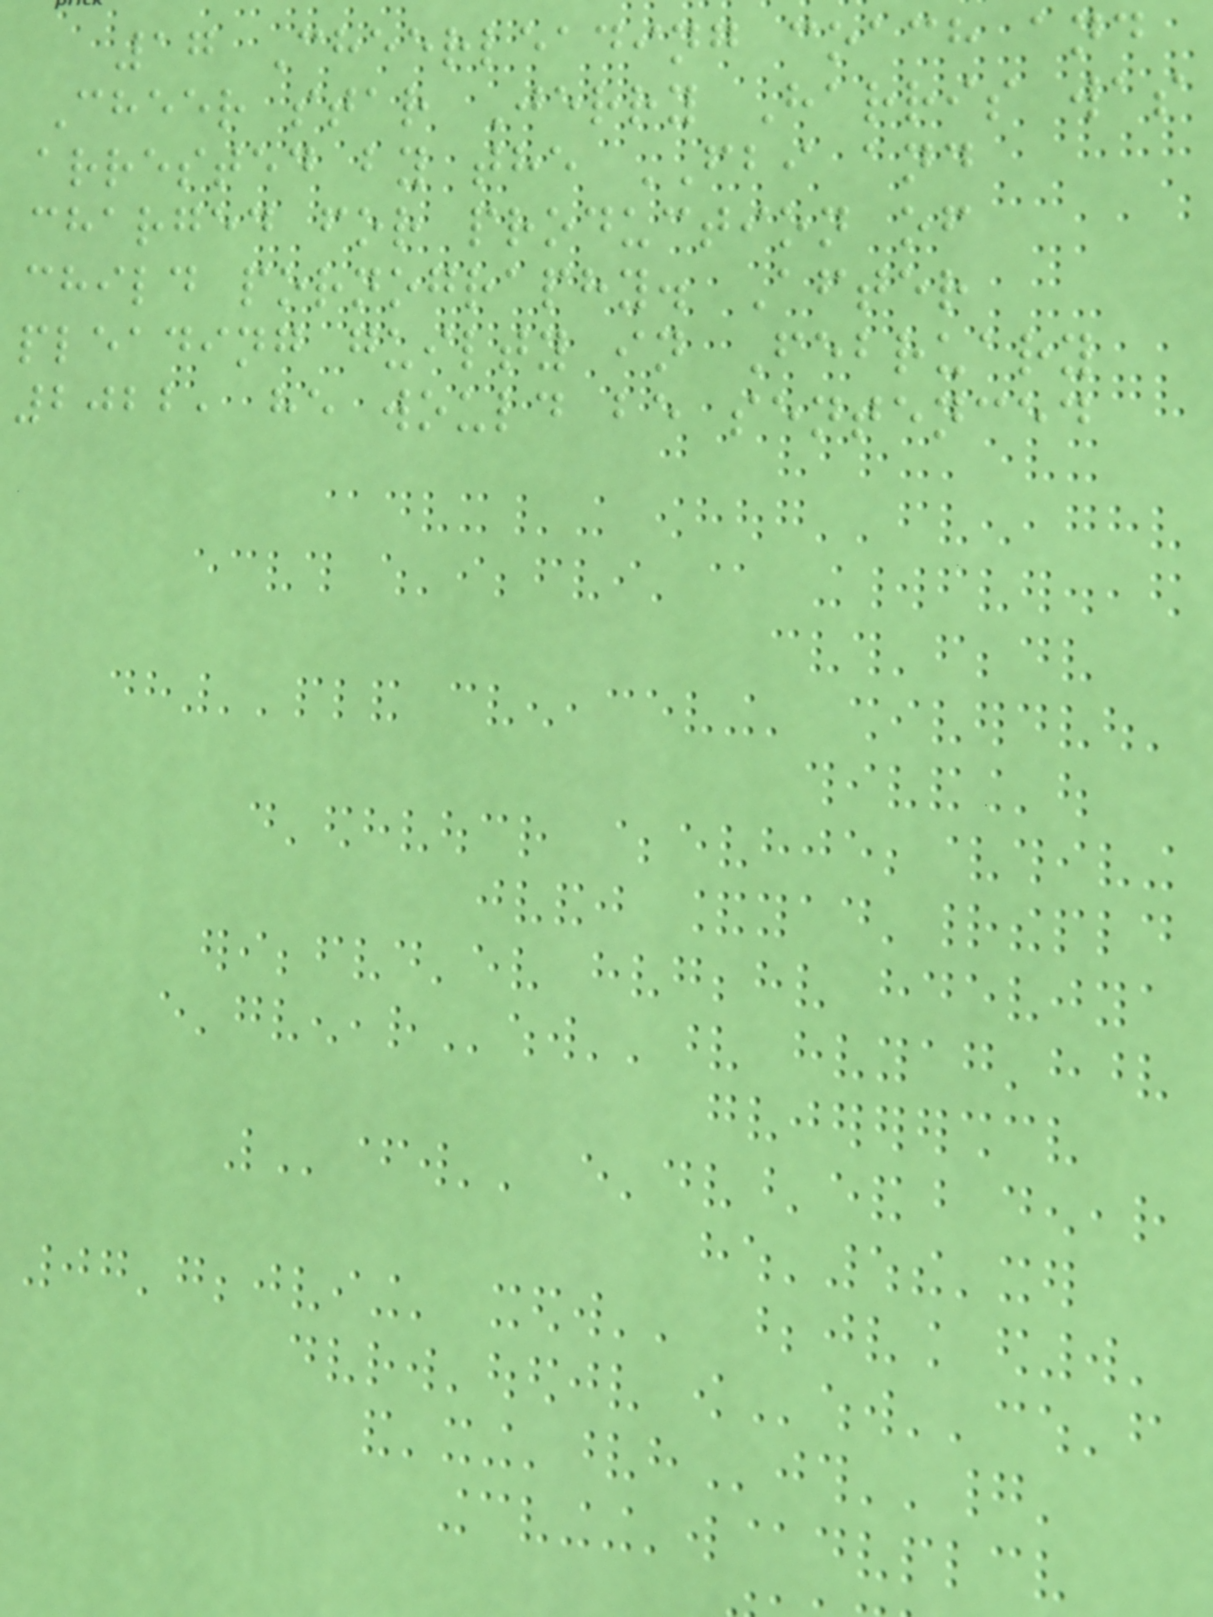17 Cheerleading coach and
Cheer star Jerry Harris was
arrested by the FBI and
charged for production of
child pornography. After
pleading guilty in February
2022, he would be sentenced
